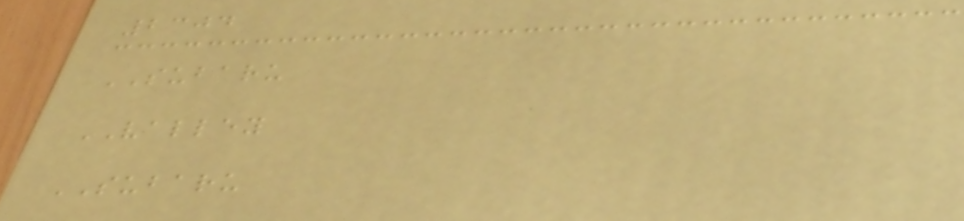2304
SUBARU
VALLEY
SUBARU
